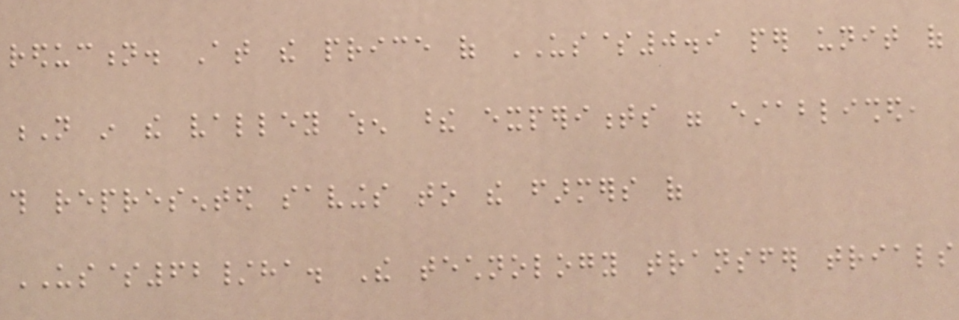reduction. At the price of US$0.9 per unit of
N in the valley when these experiments were established,
this represented savings to the farmers of
US$62/ha. The technology transfer trials
